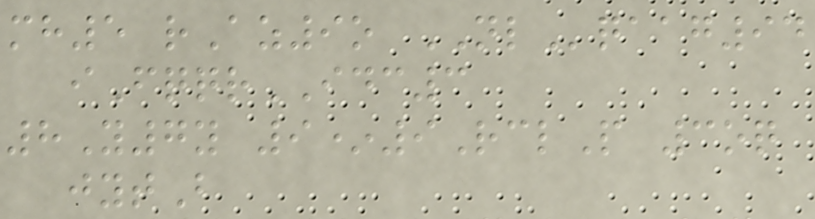mh5 rAz9o NLqaag94
iFqqrIDC3
8Y7y 9*9RclP 3oq
jytB
